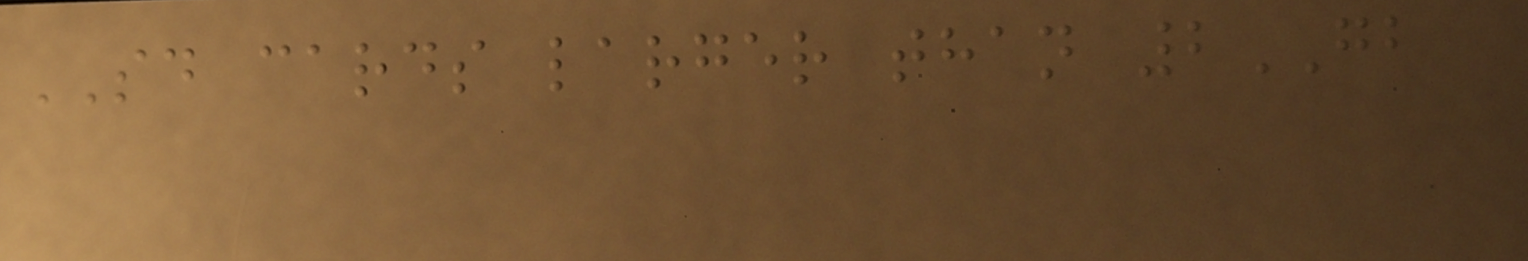SD cards larger than 2GB
